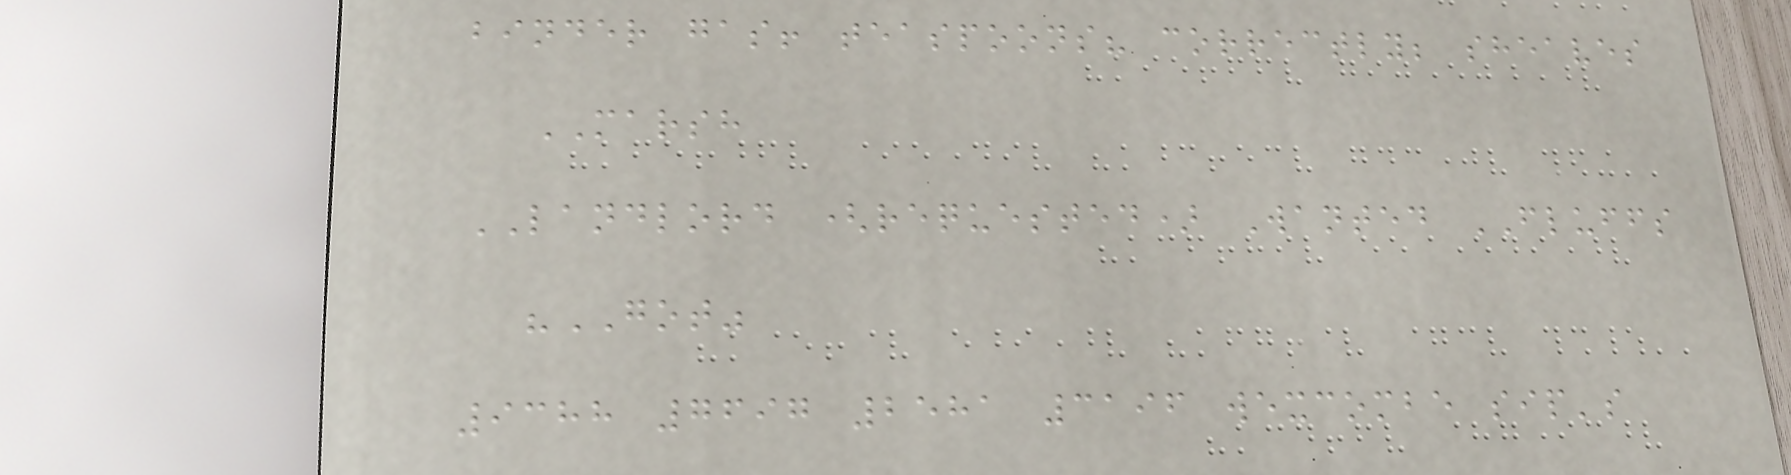binder gas! teaspoons? correctly; sheaves
MARSH
LANDLORD (requested) Wanted FLUFFS
"GOT"
9388 7697 2581 3196 wexcombe sip's
